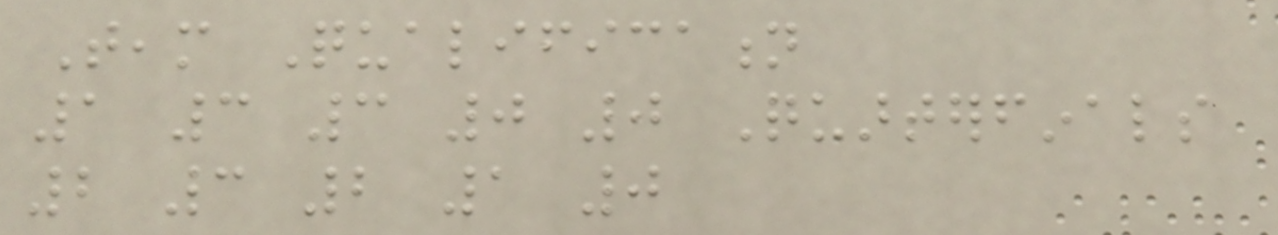Team Qualification
1 3 3 0 0 Quarterfinals
2 3 2 1 0
